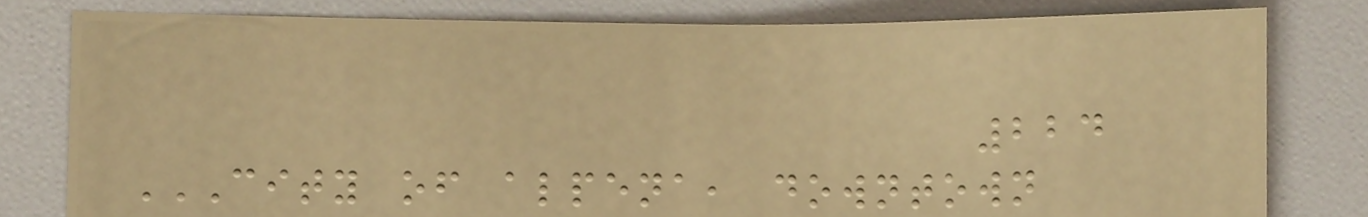224
CITY OF ALPENA, DOWNTOWN
